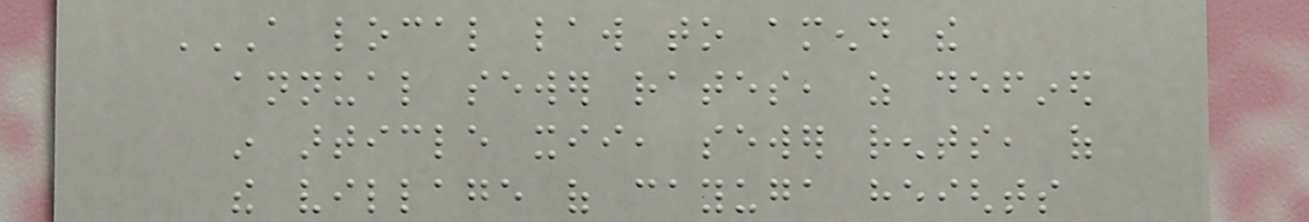A LOCAL LAW TO AMEND THE
ANNUAL SEWER RATES, AS DEFINED
IN ARTICLE XII, SEWER RENTS, OF
THE VILLAGE OF CAYUGA HEIGHTS
